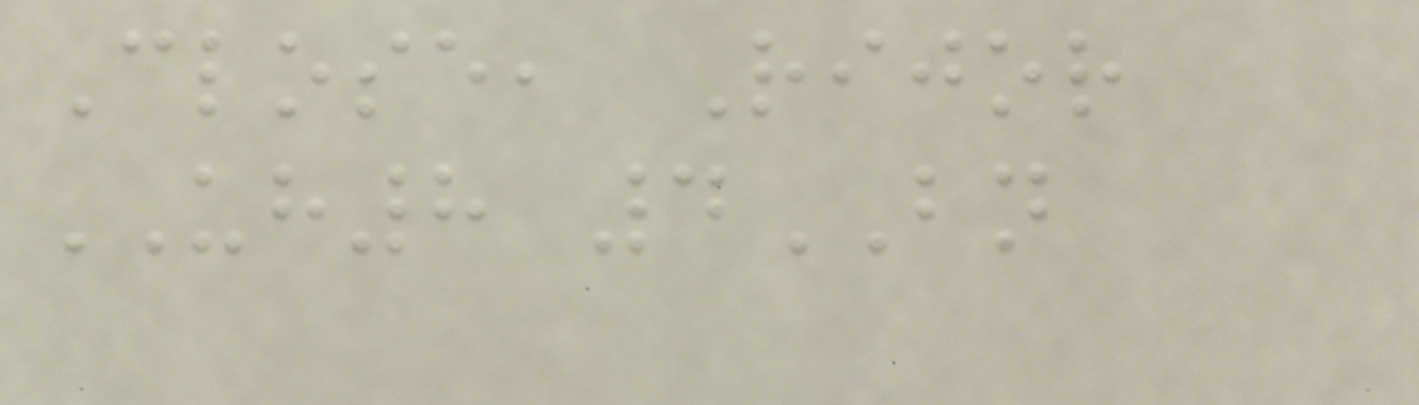Close, Rijor
UH8 4BN
